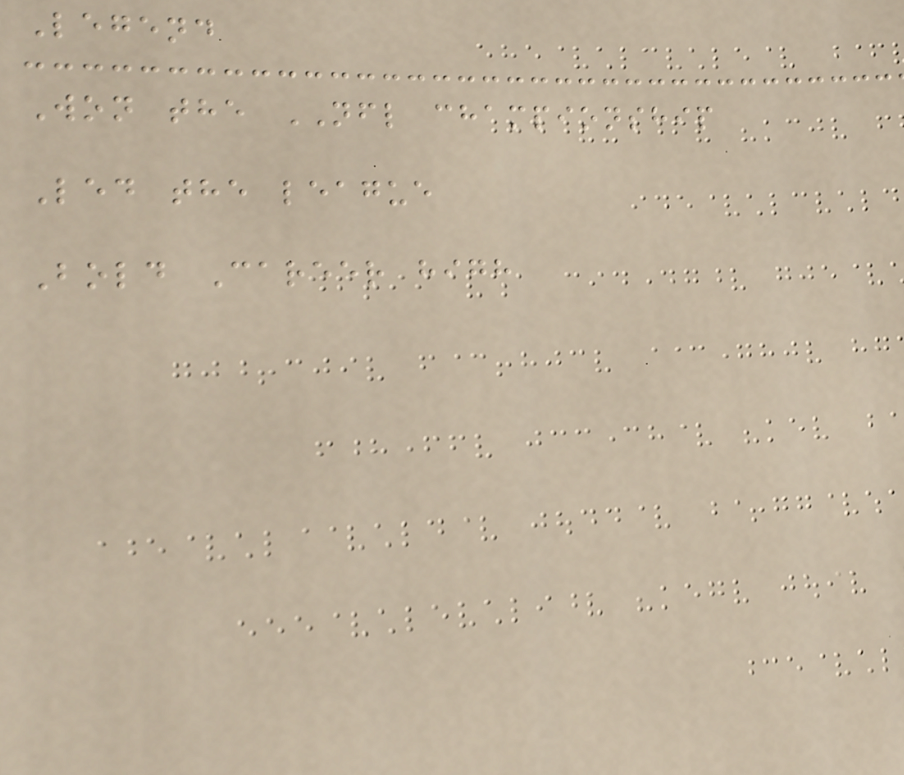Legend
Won the NFL championship
Led the league
Bold Career high
